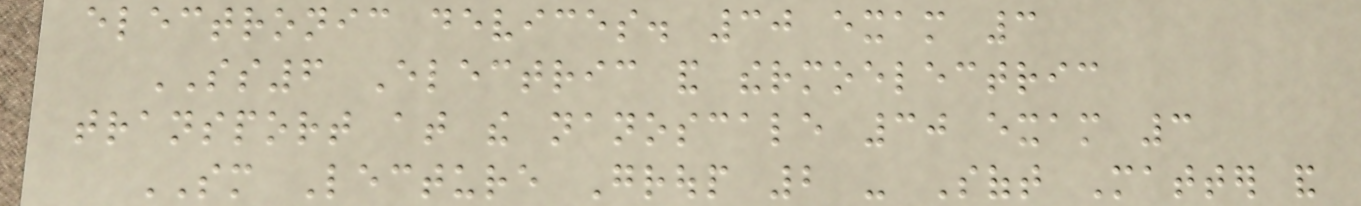electronic devices. 30 exam 3
SS6 Electric and thermoelectric
transport at the nanoscale 30 exam 3
SM Lecture Group 2 - Soft Matter and
